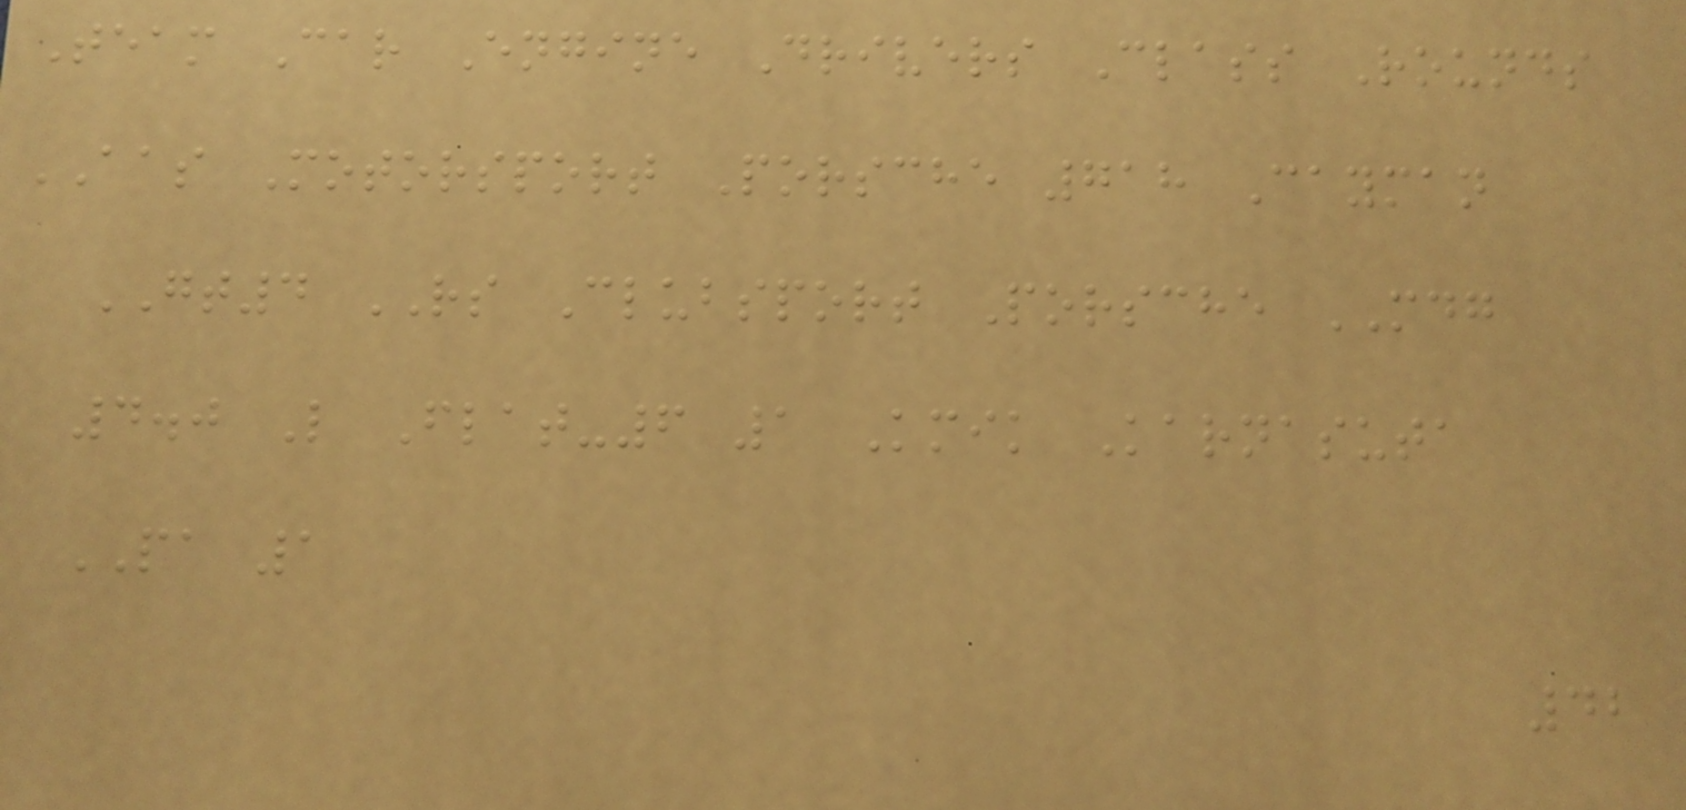Team Car Engine Drivers Class Rounds
AAS Motorsport Porsche 718 Cayman
GT4 RS Clubsport Porsche MDG
4.0 L Flat-6 1 Kmik Karnasuta
PA 1
42
